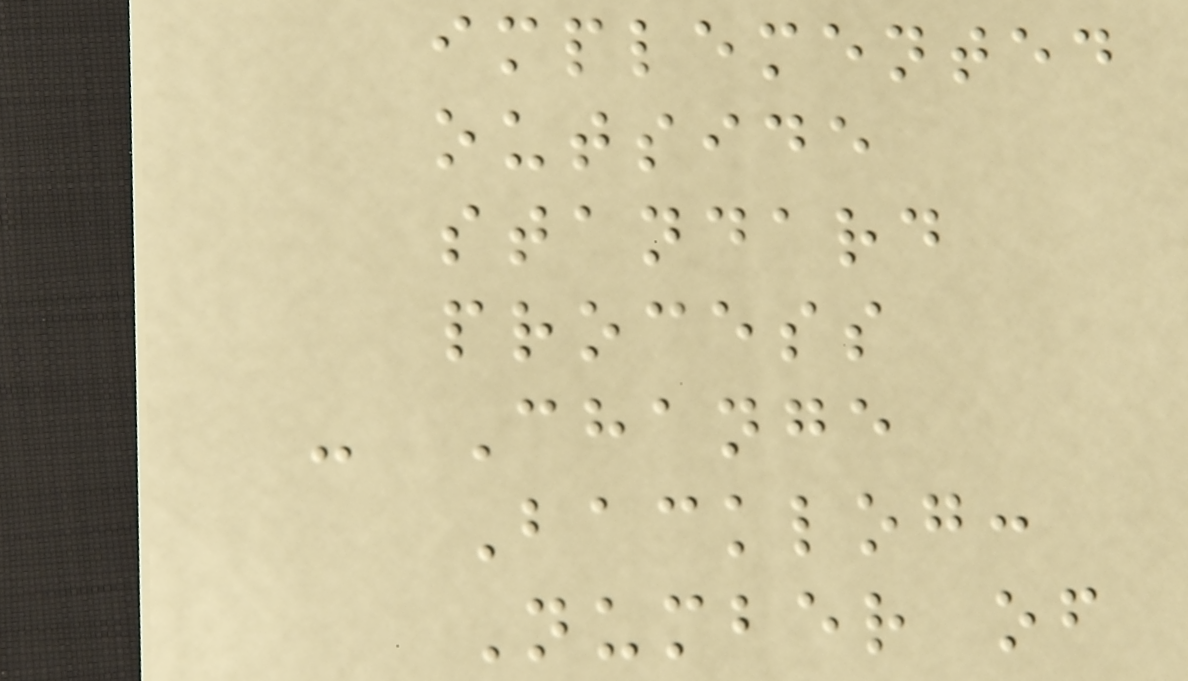implemented
outside
standard
process
- Change
Backlog:
Number of
